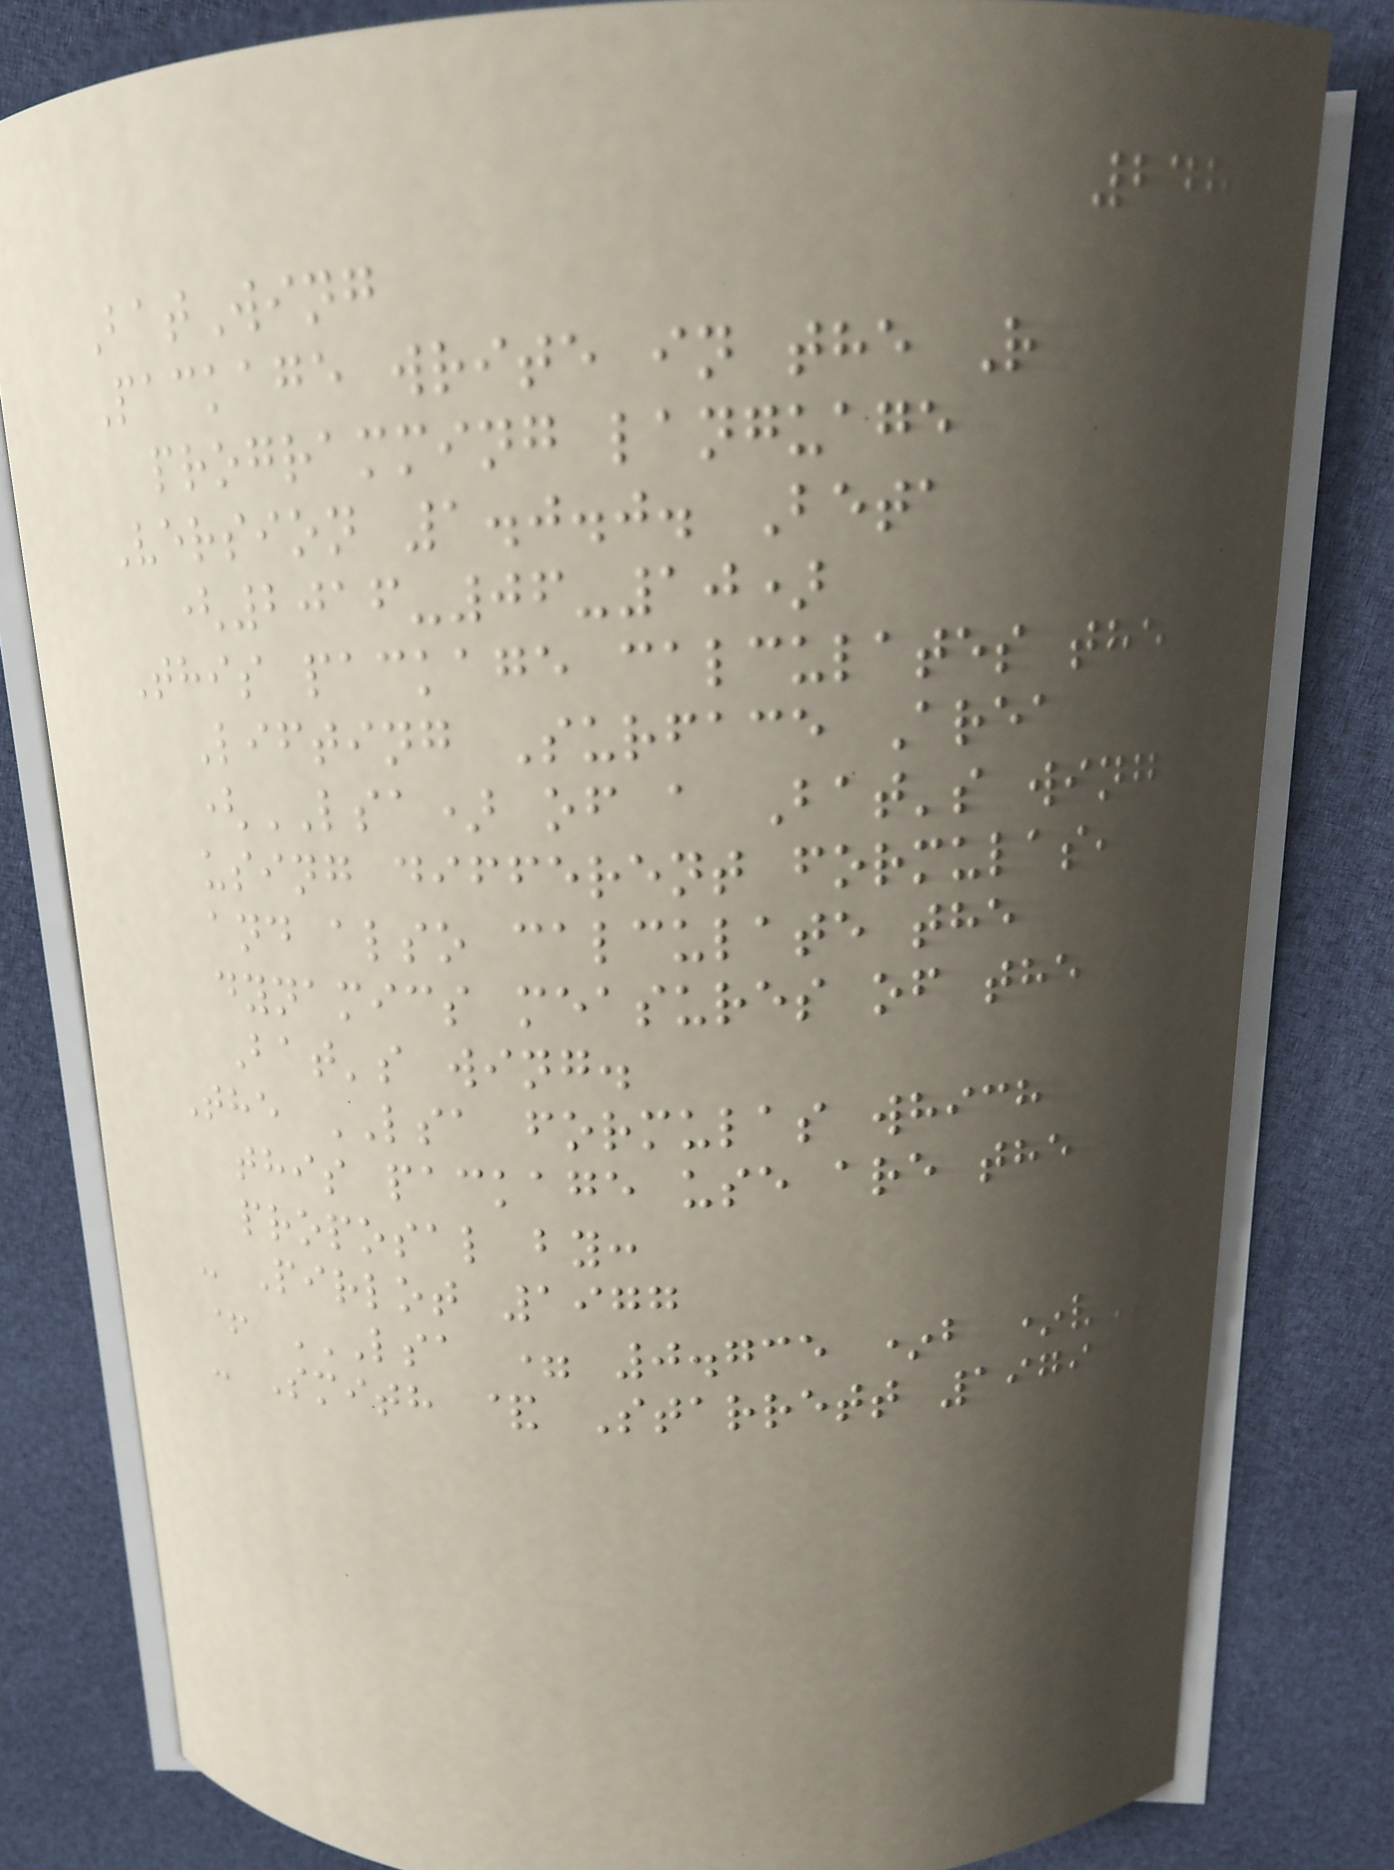248
BatWing
Package write in the R
programming language
Version 1.0.0. Beta
(2016-06-10)
This package calculates the
Lifting Surface Area
(LSA) of a Bat's wing
using different formulas,
and also calculate the
dynamics measures of the
Bat's wing.
The LSA formulas which
this package use are the
proposal by:
- Pirlot 1977
+ LSA = 0.735 *B *V
- Smith & Starrett 1979
